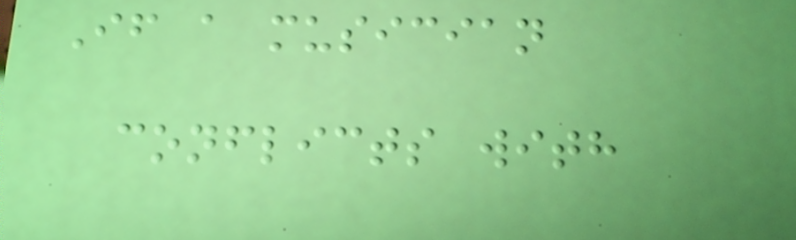If a musician
conflicts with
